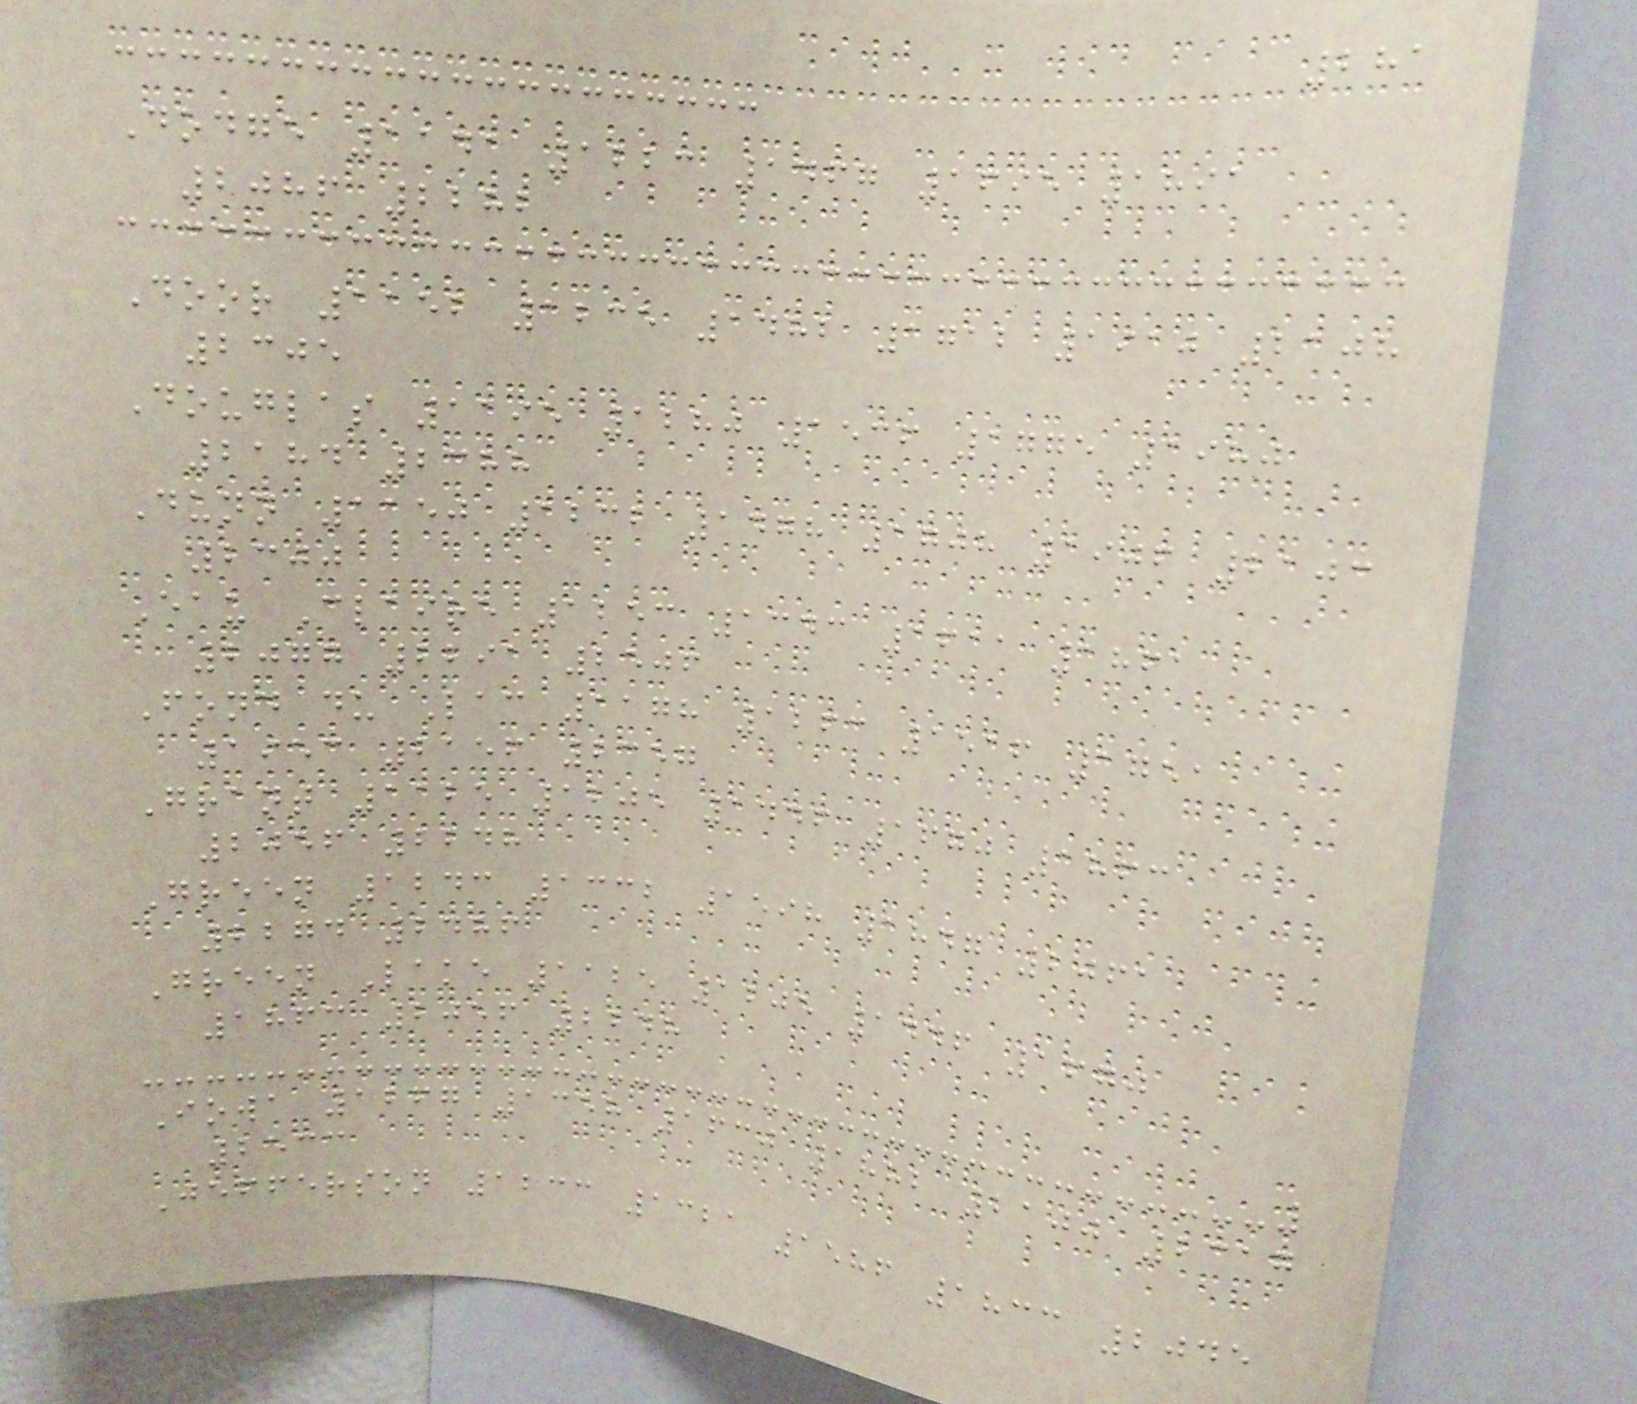281
Dodge 1141 1223 1467 1695 1891
2086 2282
Door 1152 1235 1482 1712 1910 2108
2305
Douglas 1195 1280 1536 1775 1980
2184 2388
Dunn 1150 1232 1478 1708 1906 2103
2300
Eau Claire 1253 1343 1611 1861
2077 2291 2506
Fond du Lac 1178 1263 1516 1751
1953 2156 2357
Grant 1125 1205 1446 1670 1863
2056 2248
Green 1243 1332 1598 1847 2061
2274 2486
Green Lake 1125 1205 1446 1670
1863 2056 2248
Iowa 1267 1358 1630 1882 2100 2317
2533
Jefferson 1233 1321 1586 1833 2045
